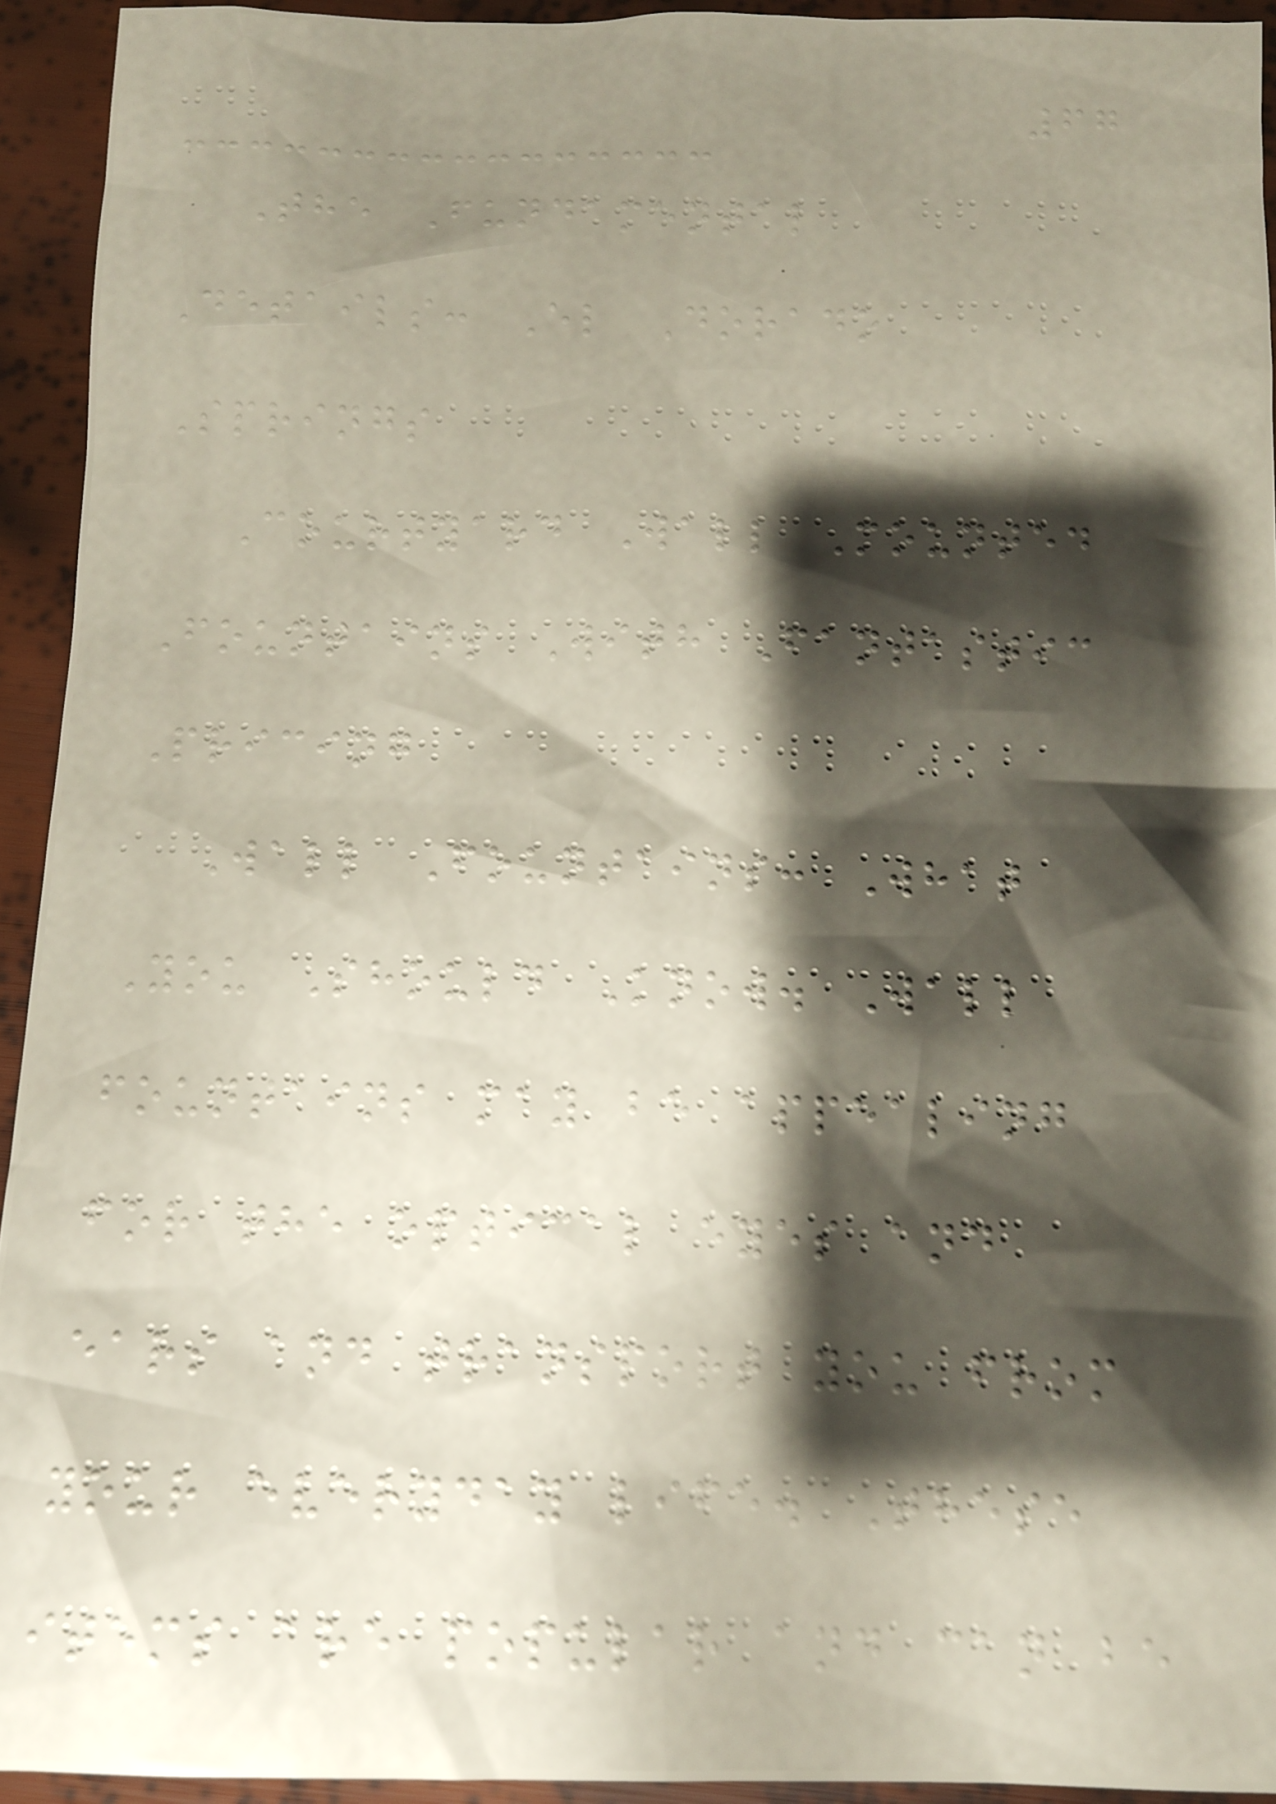67
The Fundamental
Details: El Dorado
Springs
Courtyard Wall Mounted
Fountains With Fantastic
Pricing
Wall Fountains: What
You Should Know. Wall
fountains may be appealing
for the optical eyes and
ears and transport you from
your everyday life. These
items are popular and can be
